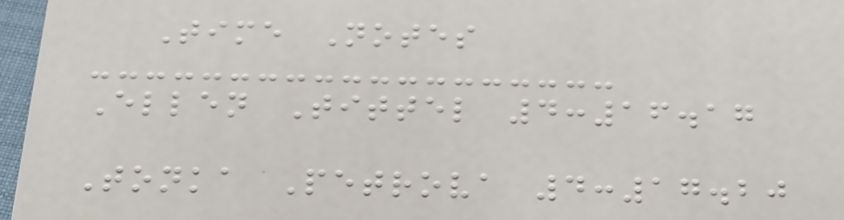Time Notes
Ellen Tittel 4:16.17
Tonka Petrova 4:17.20
